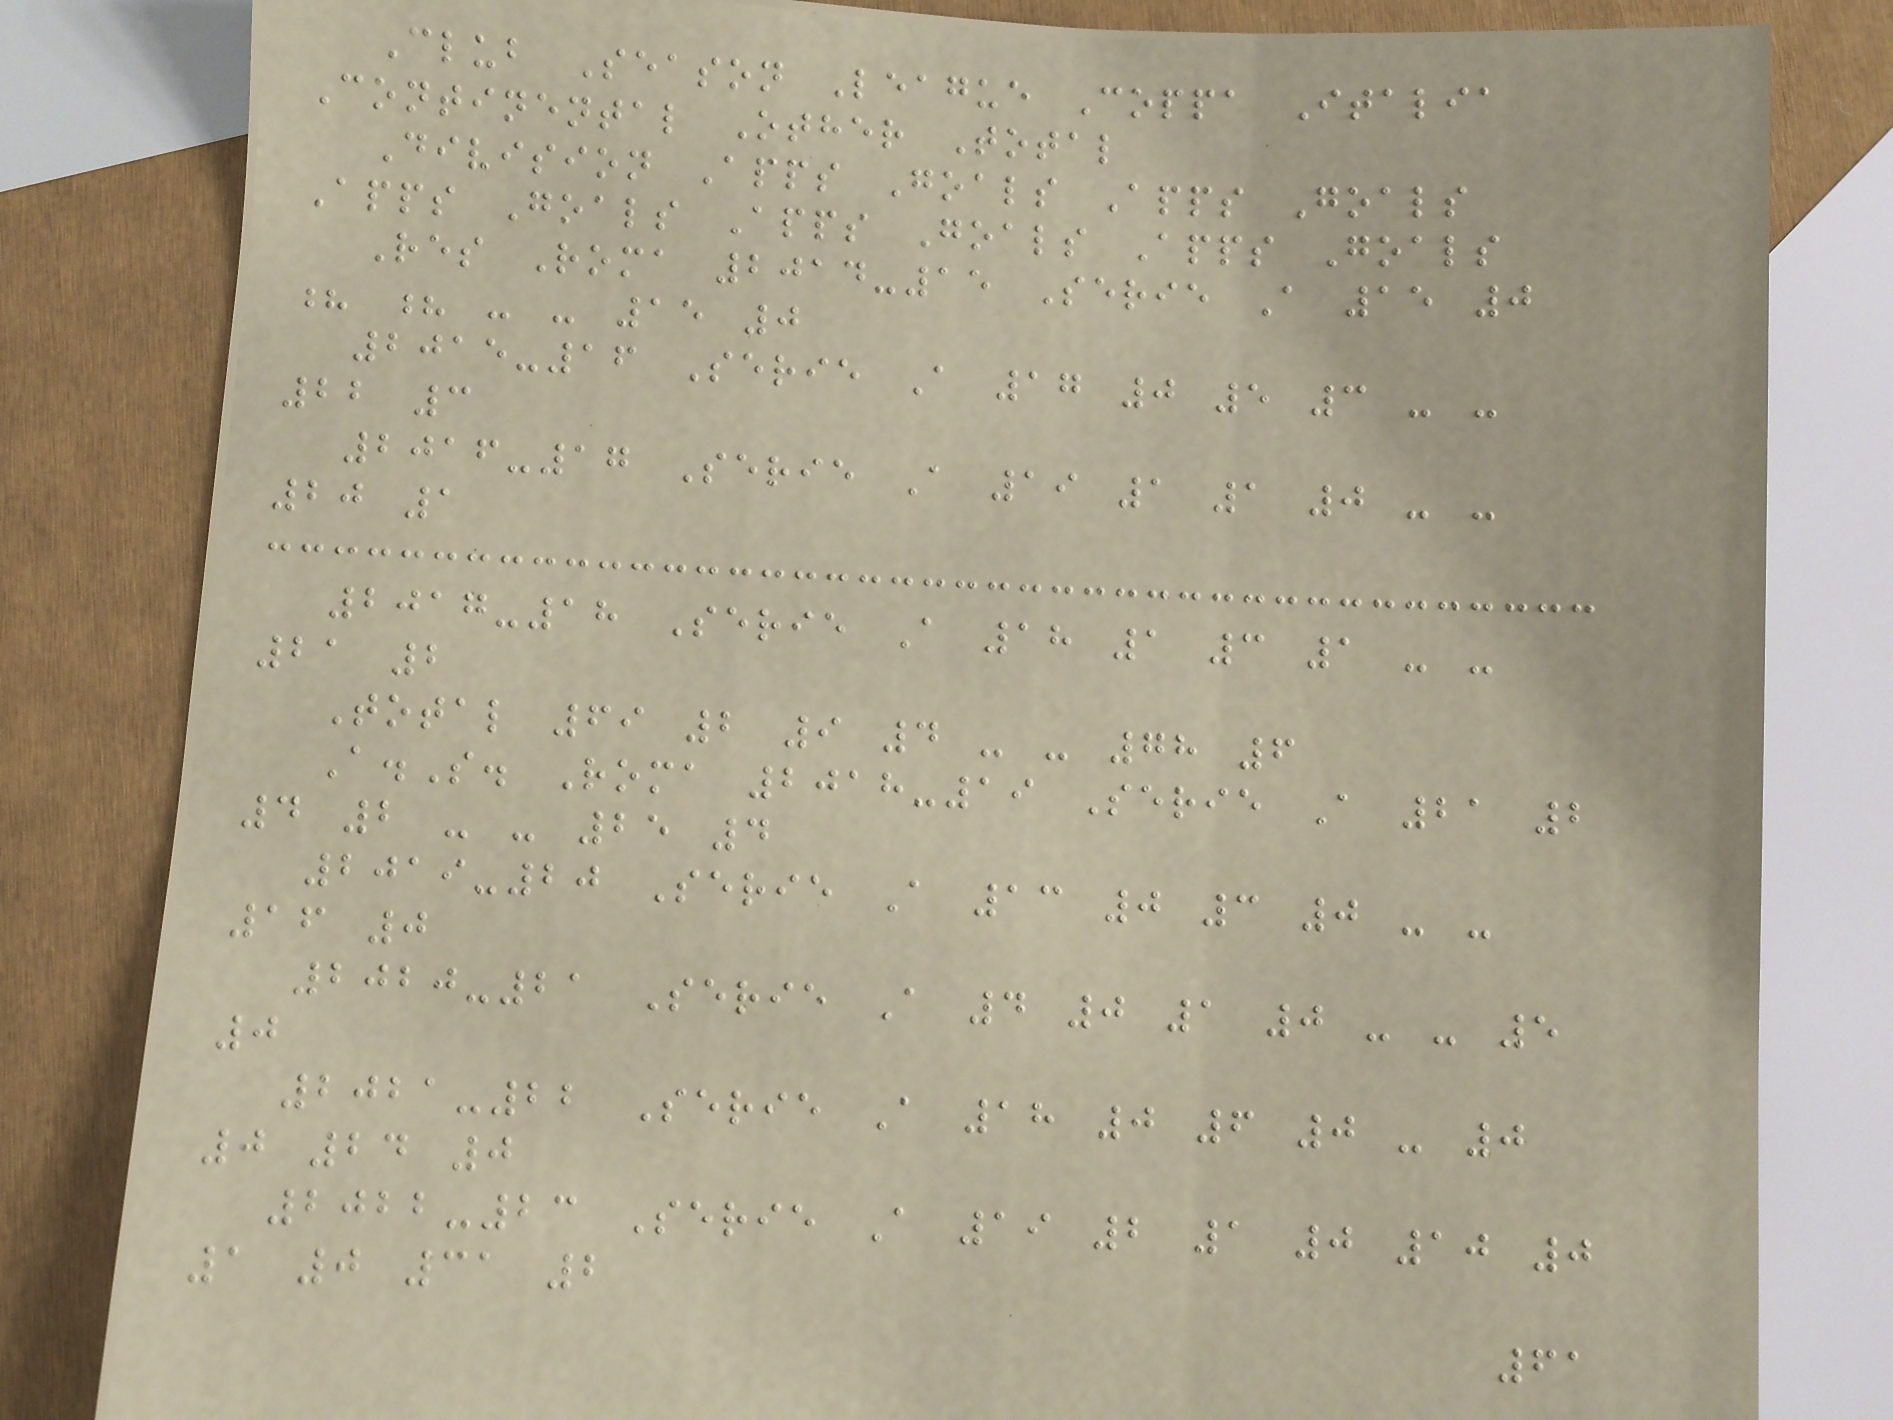Club Season League Coppa Italia
Continental Other Total
Division Apps Goals Apps Goals
Apps Goals Apps Goals Apps Goals
Res Roma 2014-15 Serie A 15 0
? ? - - 15 0
2015-16 Serie A 17 0 5 3 - -
22 3
2016-17 Serie A 19 1 1 0 - -
20 1
2017-18 Serie A 18 1 3 1 - -
21 2
Total 69 2 9 4 - - 78 6
A.S. Roma 2018-19 Serie A 21 2
4 2 - - 25 4
2019-20 Serie A 13 0 3 0 - -
16 0
2020-21 Serie A 4 0 1 0 - - 5
0
2021-22 Serie A 18 0 6 0 - 0
0 24 0
2022-23 Serie A 19 2 1 0 10 0
1 0 31 2
61
